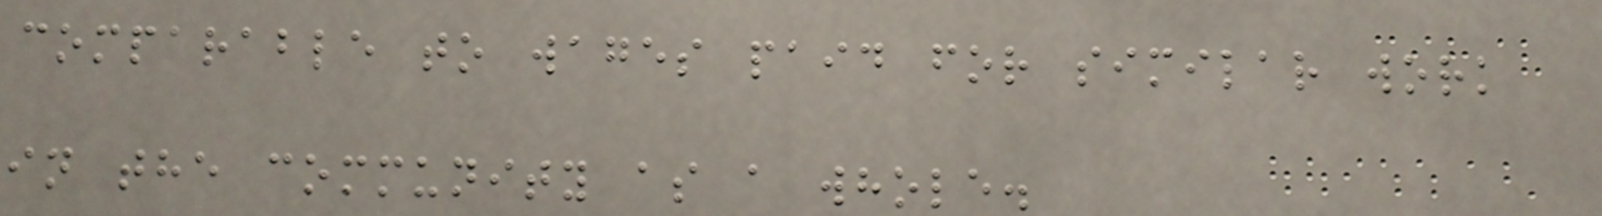comparable to wages paid for similar work
in the community as a whole.
